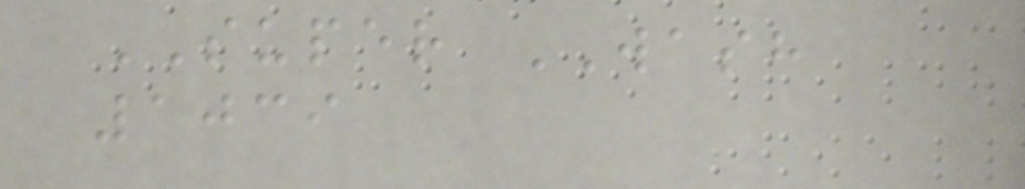SUPER WASH
1039
